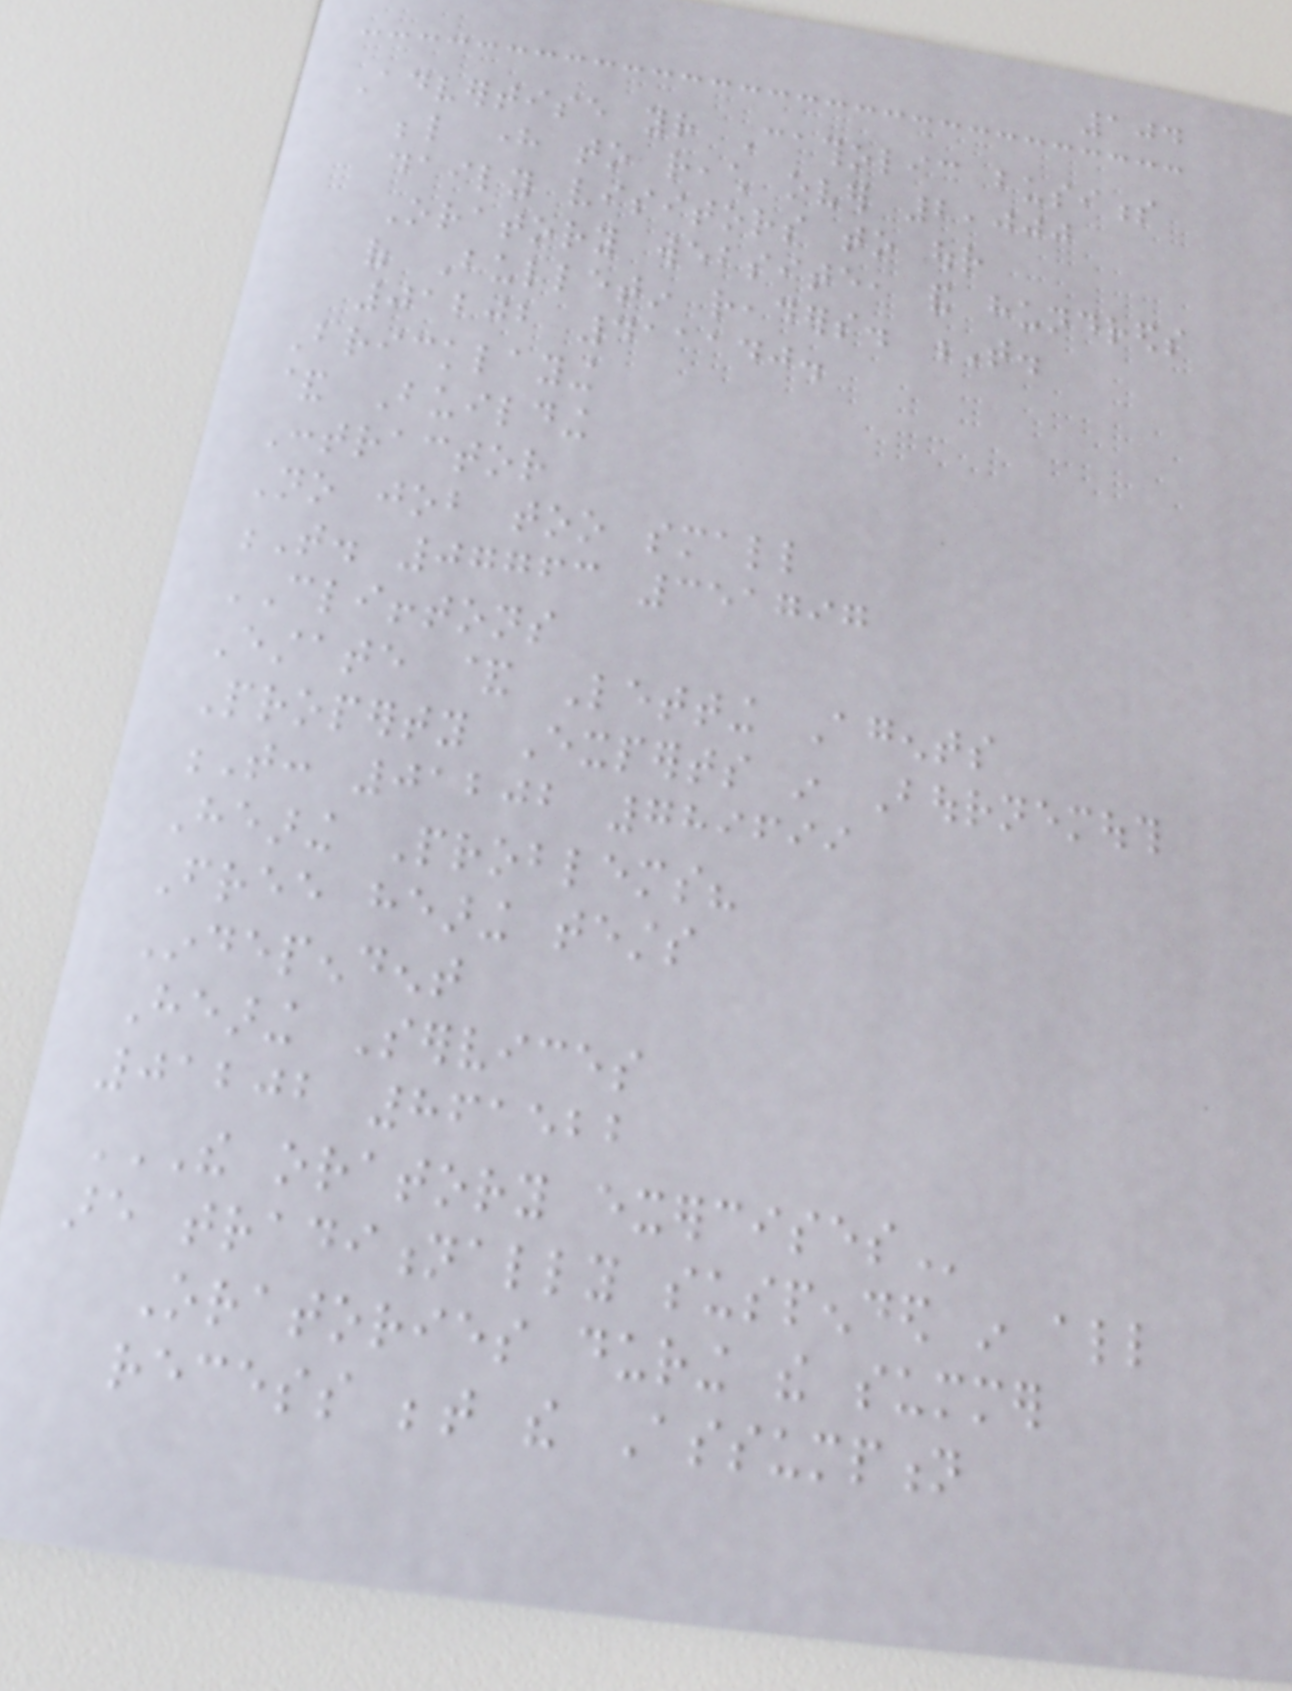104
Advertise your Catholic business
below here to reach over 2,000
daily visitors to our
Oratory website, and hundreds
of Bulletin readers. T.
01202 411140.
Bricklaying
& Building
Contractor
No job too small
T. 07763 351797
CLIFFTONS
Estate & Letting Agents
Property Experts in Bournemouth
T: 01202 789699
Hearing Problems?
Free hearing tests
Independent
Hearing Services
01202 861522
THE ORATORY EXERCISES
are traditionally suspended in all
Oratories during the summer
recess between the Assumption
